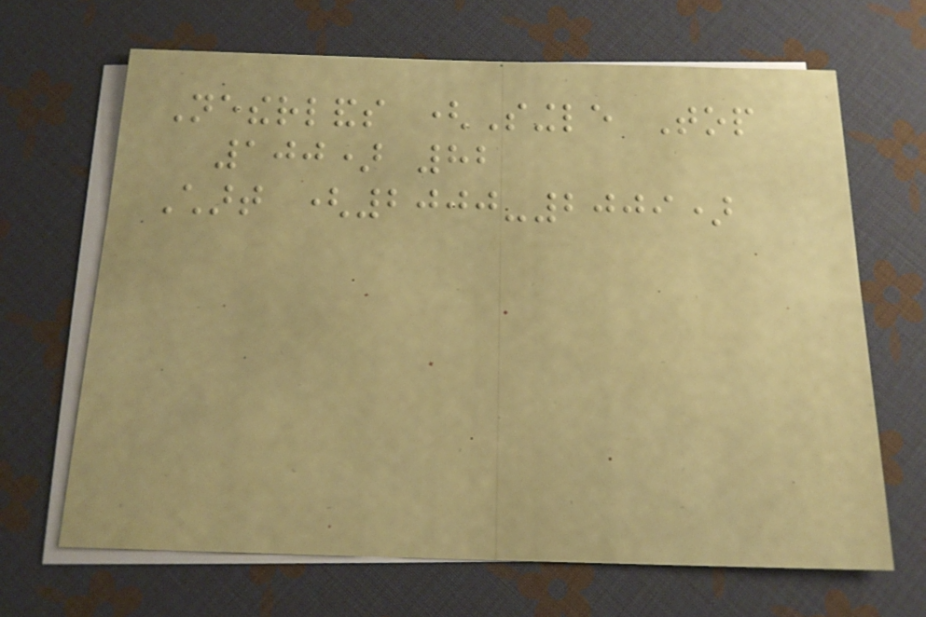Netherlands (Single Top
100) 82
Chart (2000-2009)
